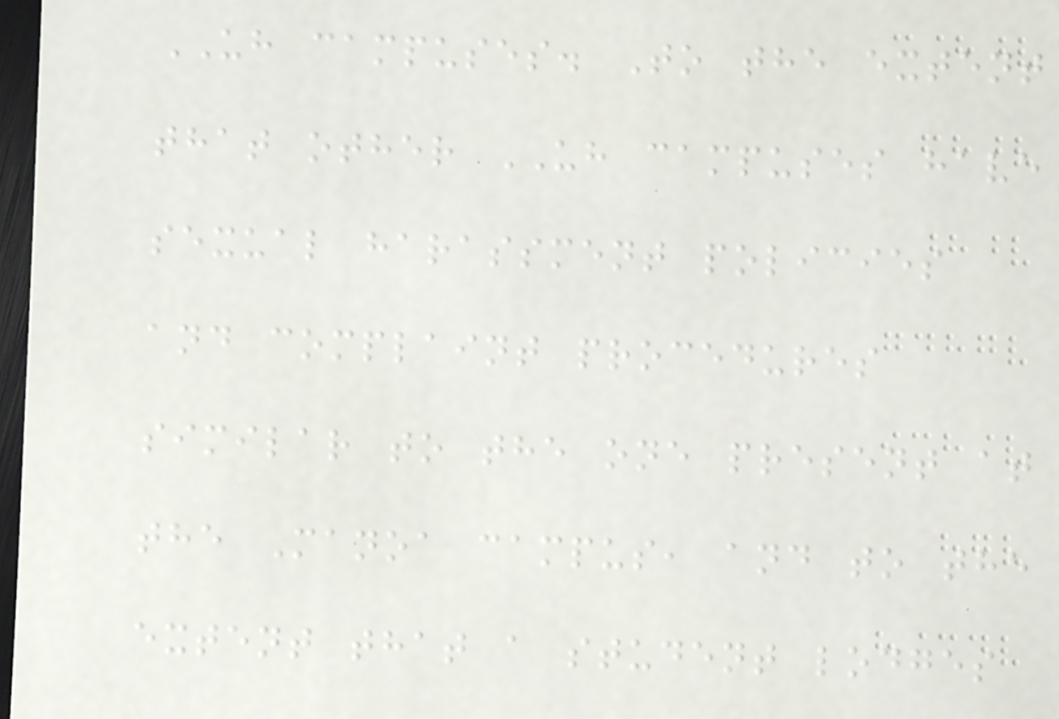UH campuses. To the extent
that other UH campuses have
sexual harassment policies
and complaint procedures
similar to the one present at
the Manoa campus, and to the
extent that a student lodges
